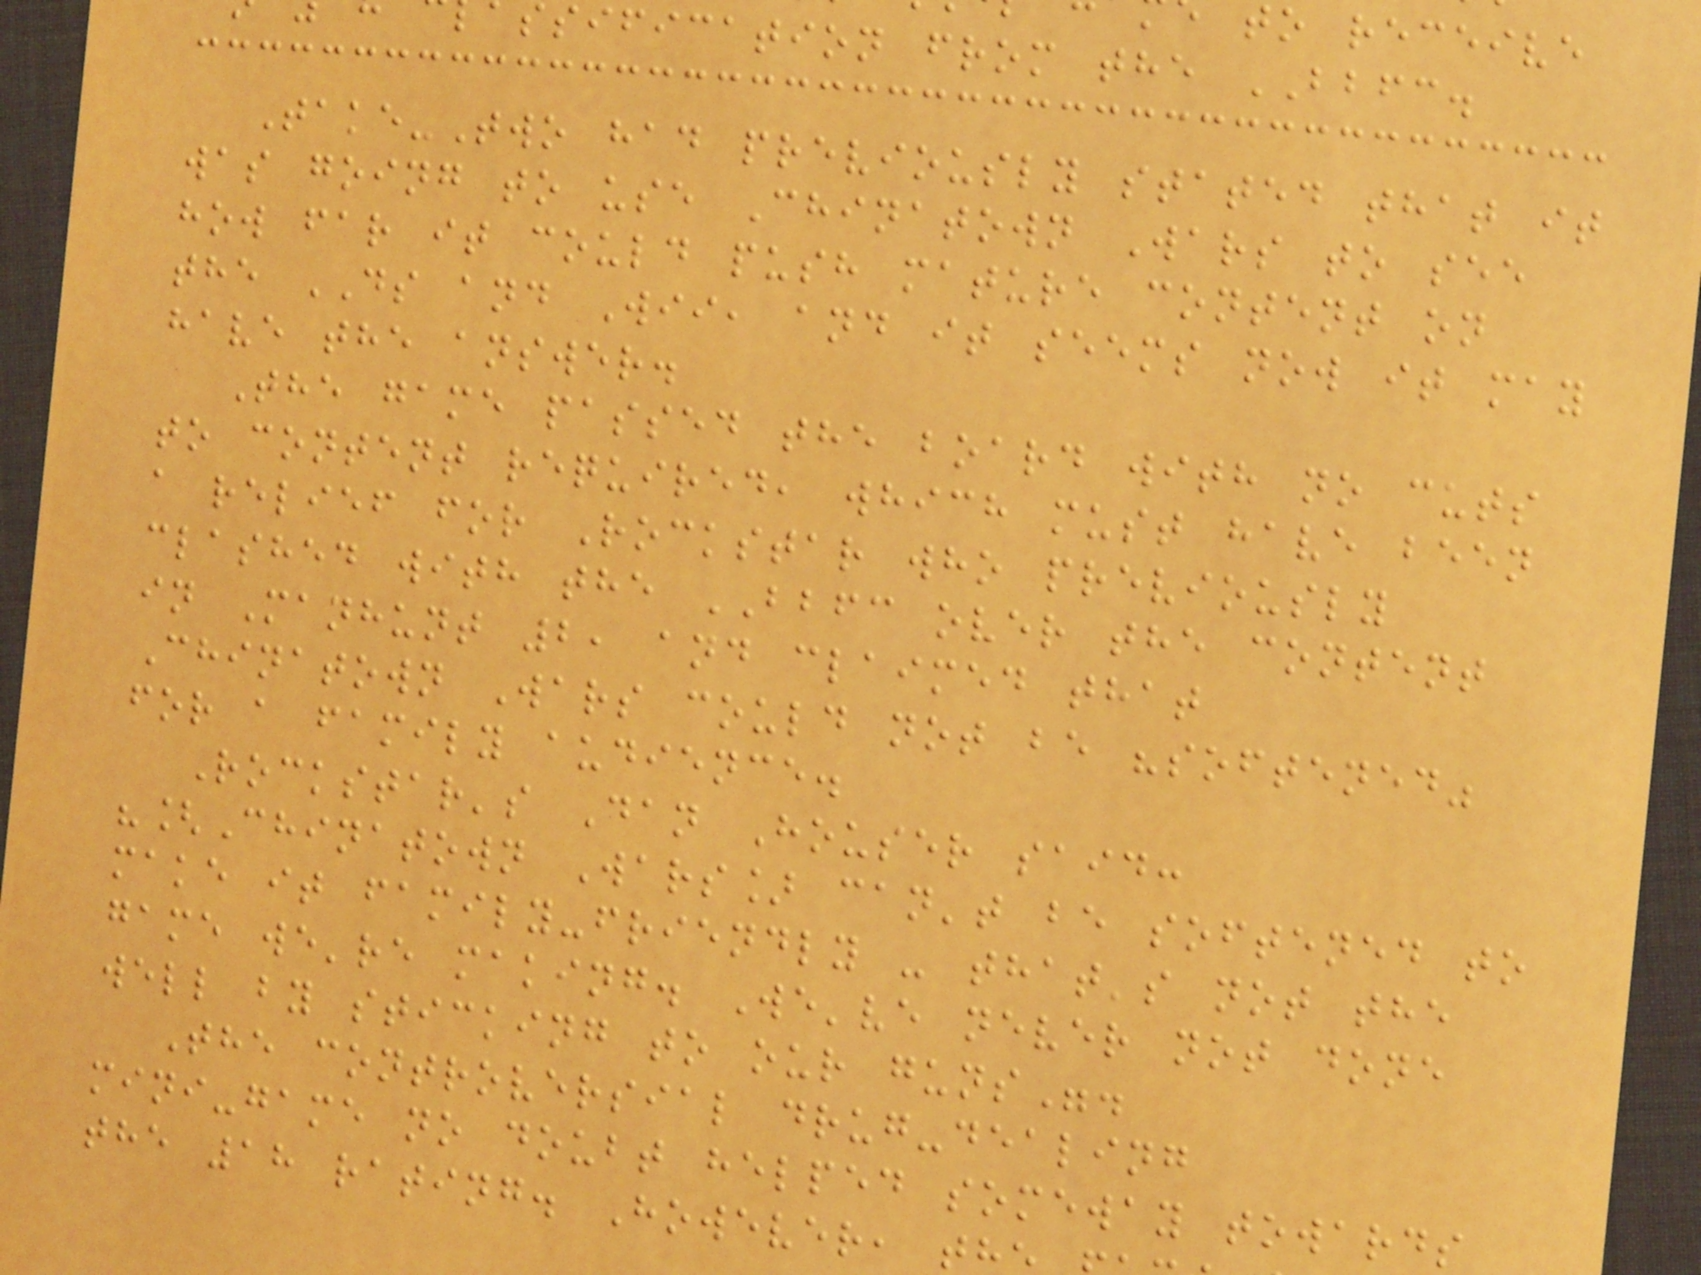ssification from the BBFC.
Take-Two had previously stated that it
was going to use Chinatown Wars to see
how far it could push mature content on
the DS and Wii, and it seems now it may
have the answer.
The game passed the board with no cuts
to content required, which must have been
a relief for Rockstar who previously
clashed with the BBFC over the content
in Manhunt 2, and claimed that
Chinatown Wars could not be "softened"
for a family audience.
Rockstar's Dan Houser said:
"[Chinatown Wars] can't be softened to
make it family-friendly - that's not the
game we're making. We've never not done
well by sticking to our guns".
The controversial drug-dealing
mini-game no doubt helped someway towards
the 18 rating. However, t
